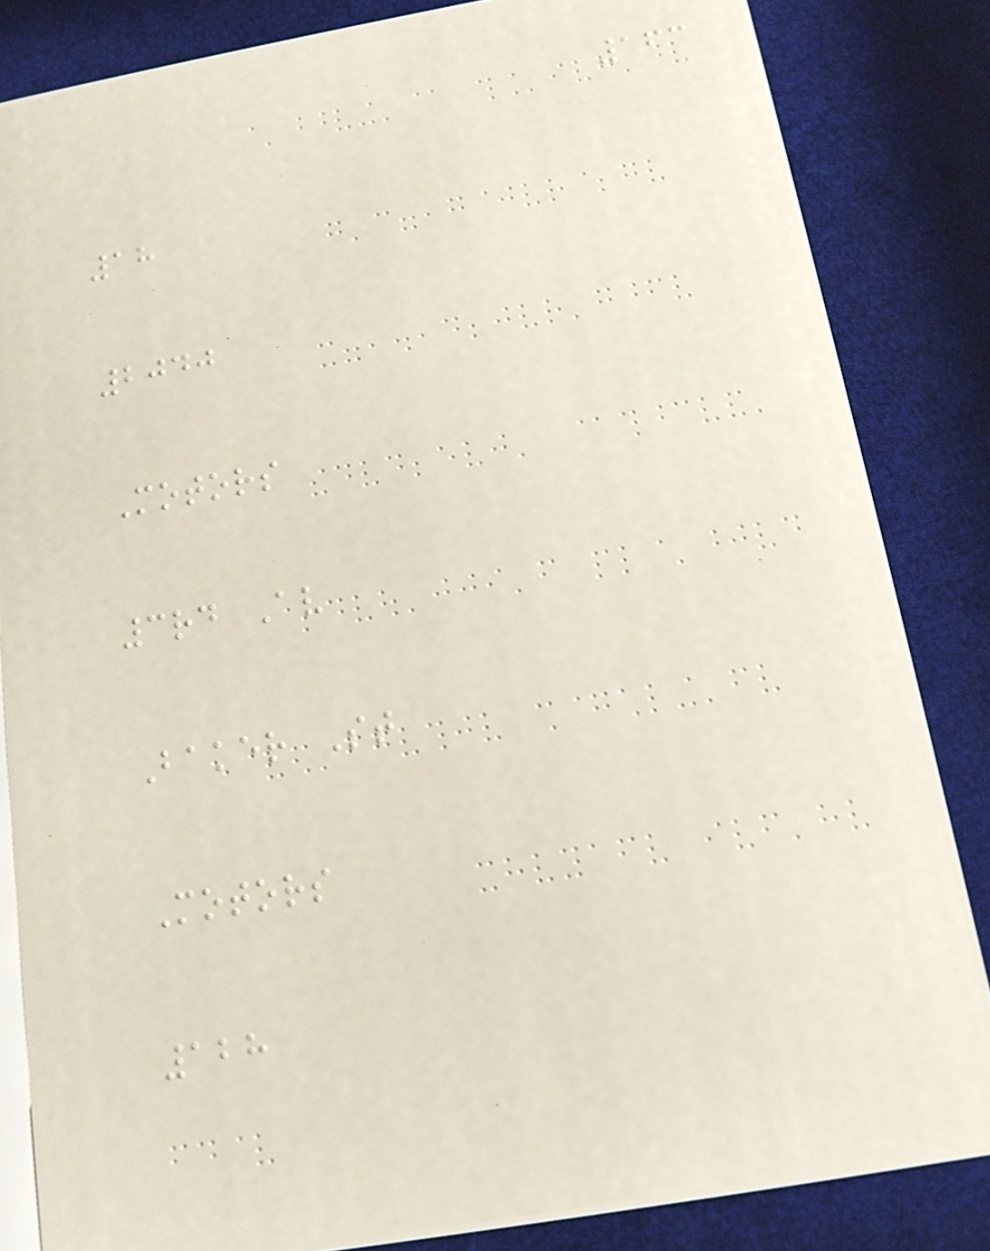163
18
2040
Motors
3rd Av
Baker St
Motors
128
